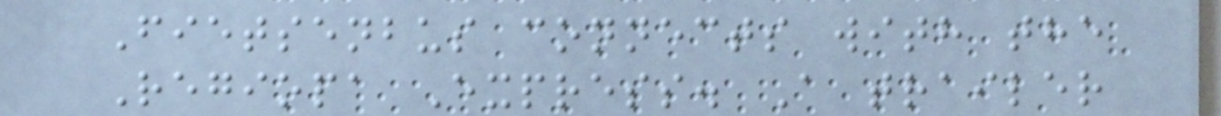Fietsenbus connects with the
Regiopa Express. A trailer
